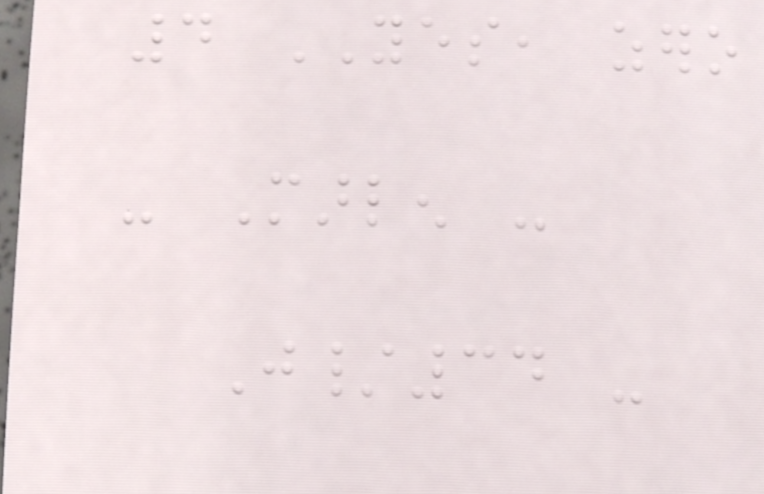4 YES, zero
- Marlen -
J/34 -
